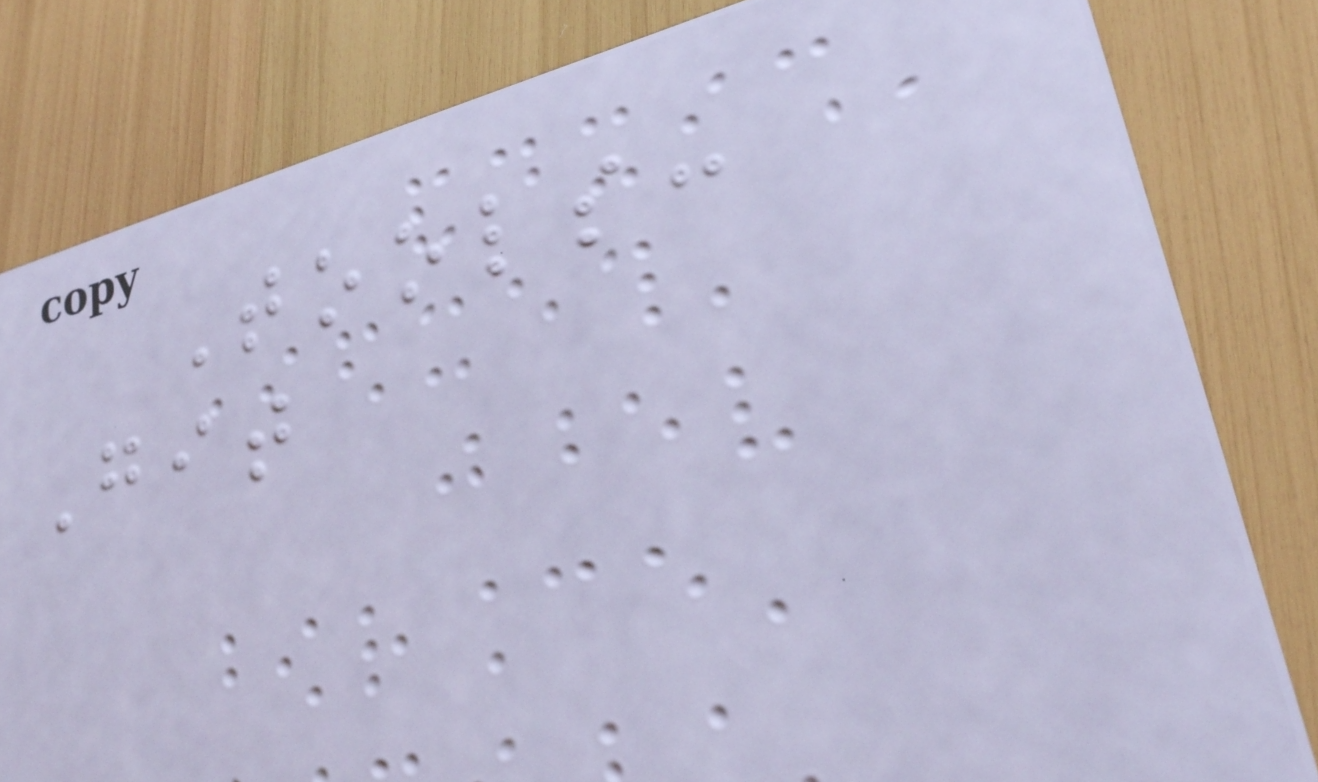Tools:
Git
